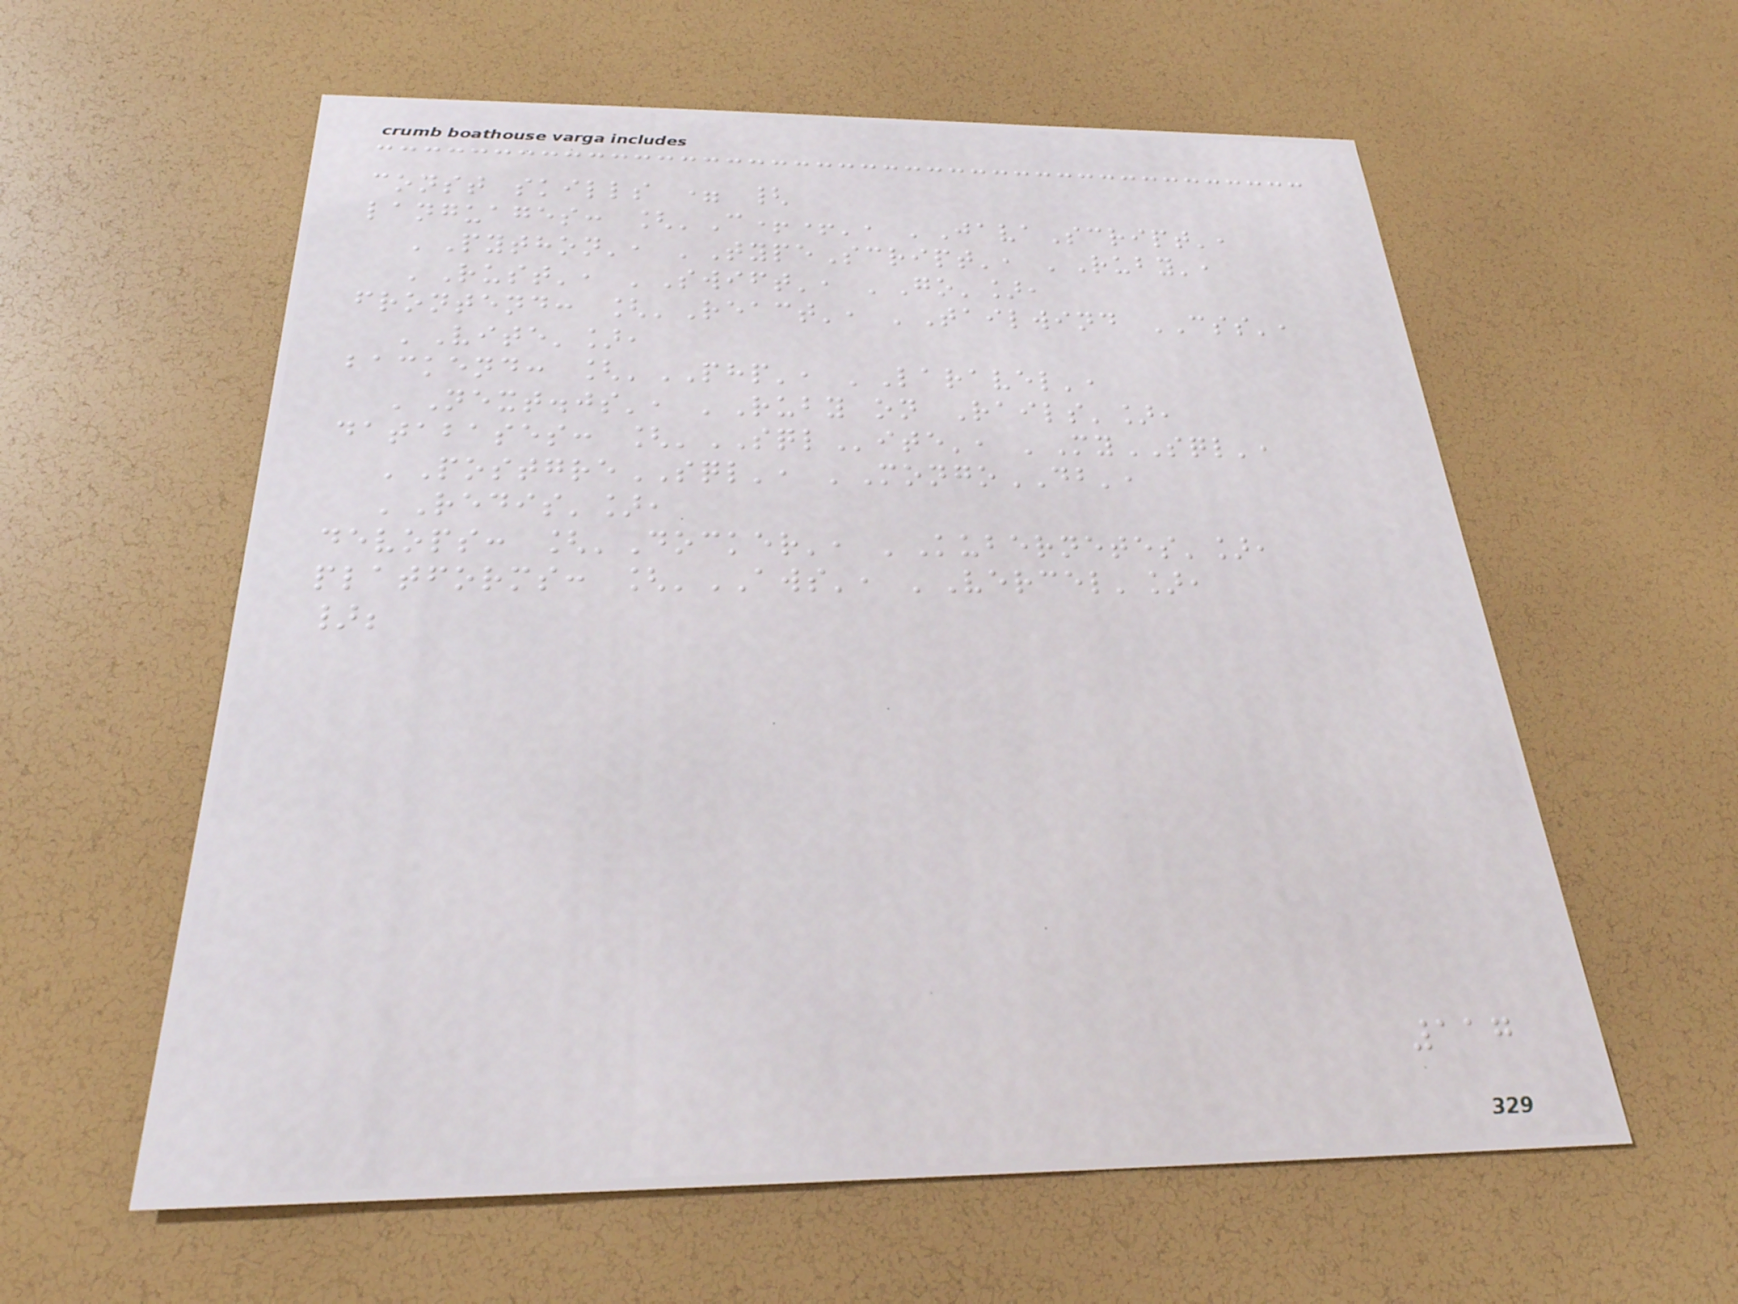const skills = {
languages: ['C++', 'JavaScript',
'Python', 'TypeScript', 'Ruby',
'Rust', 'Swift', 'Go'],
frontend: ['React', 'Tailwind CSS',
'Vite'],
backend: ['PHP', 'Laravel',
'Next.js', 'Ruby on Rails'],
databases: ['SQLite', 'MySQL',
'PostgreSQL', 'MongoDB',
'Redis'],
devops: ['Docker', 'Kubernetes'],
platforms: ['AWS', 'Vercel'],
};
117
